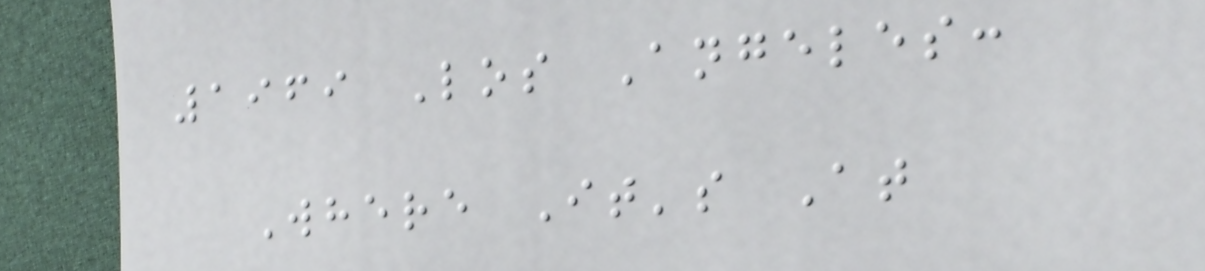1969 Los Angeles:
Where It's At
